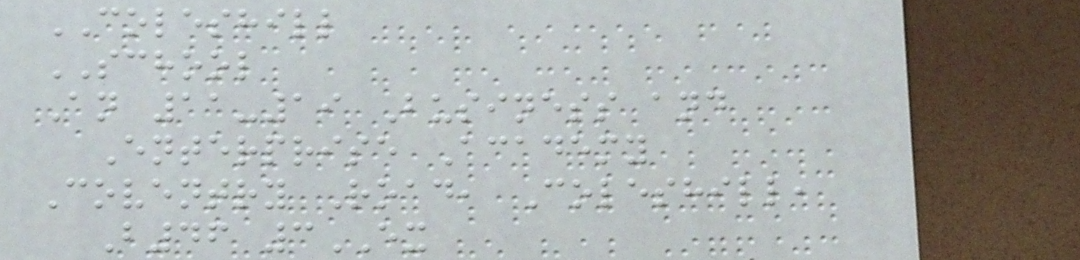COLESHILL
SCHOOL
An 11-19 Business and
Enterprise Academy
Coventry Road, Coleshill,
B46 3EX
